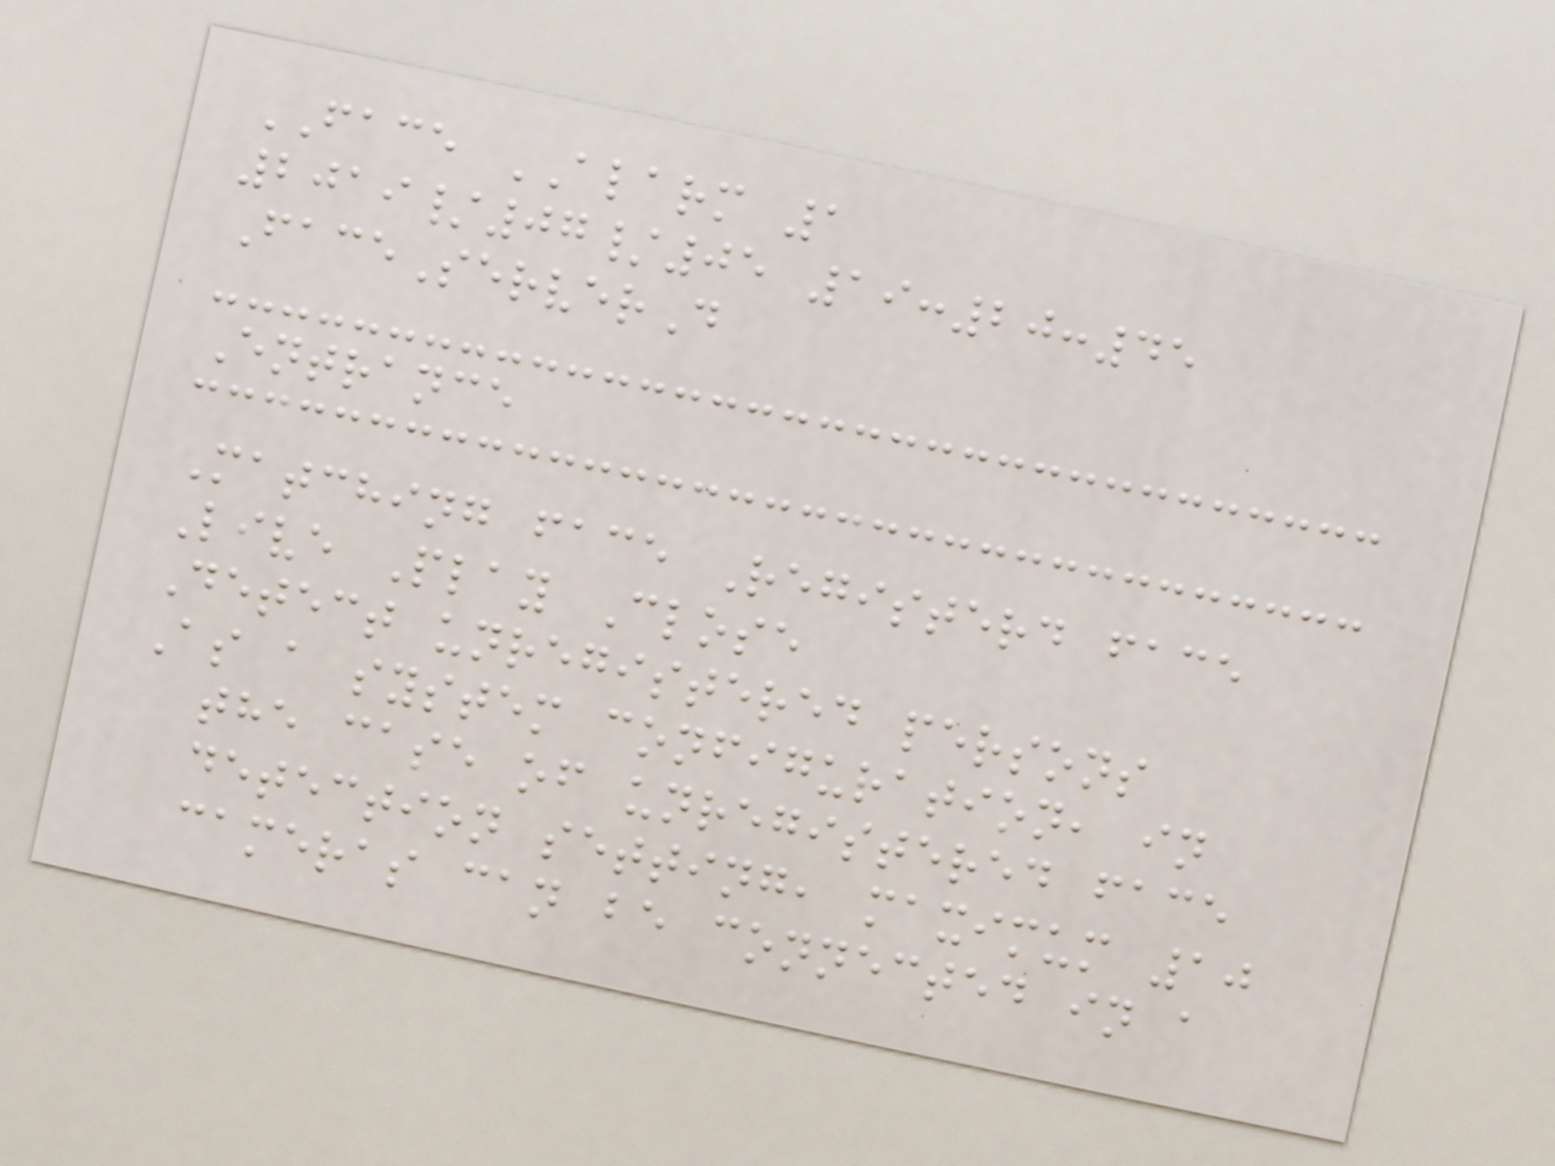FACE ALARM 1
2019/07/05 19:20:45
FaceServerD
Entrance
Matching face Registerd face
Live Play Close
Detect unregistered persons
As a system configuration, in
the case of unregistered face
detection setting, maximum 10
cameras can be connected in a
